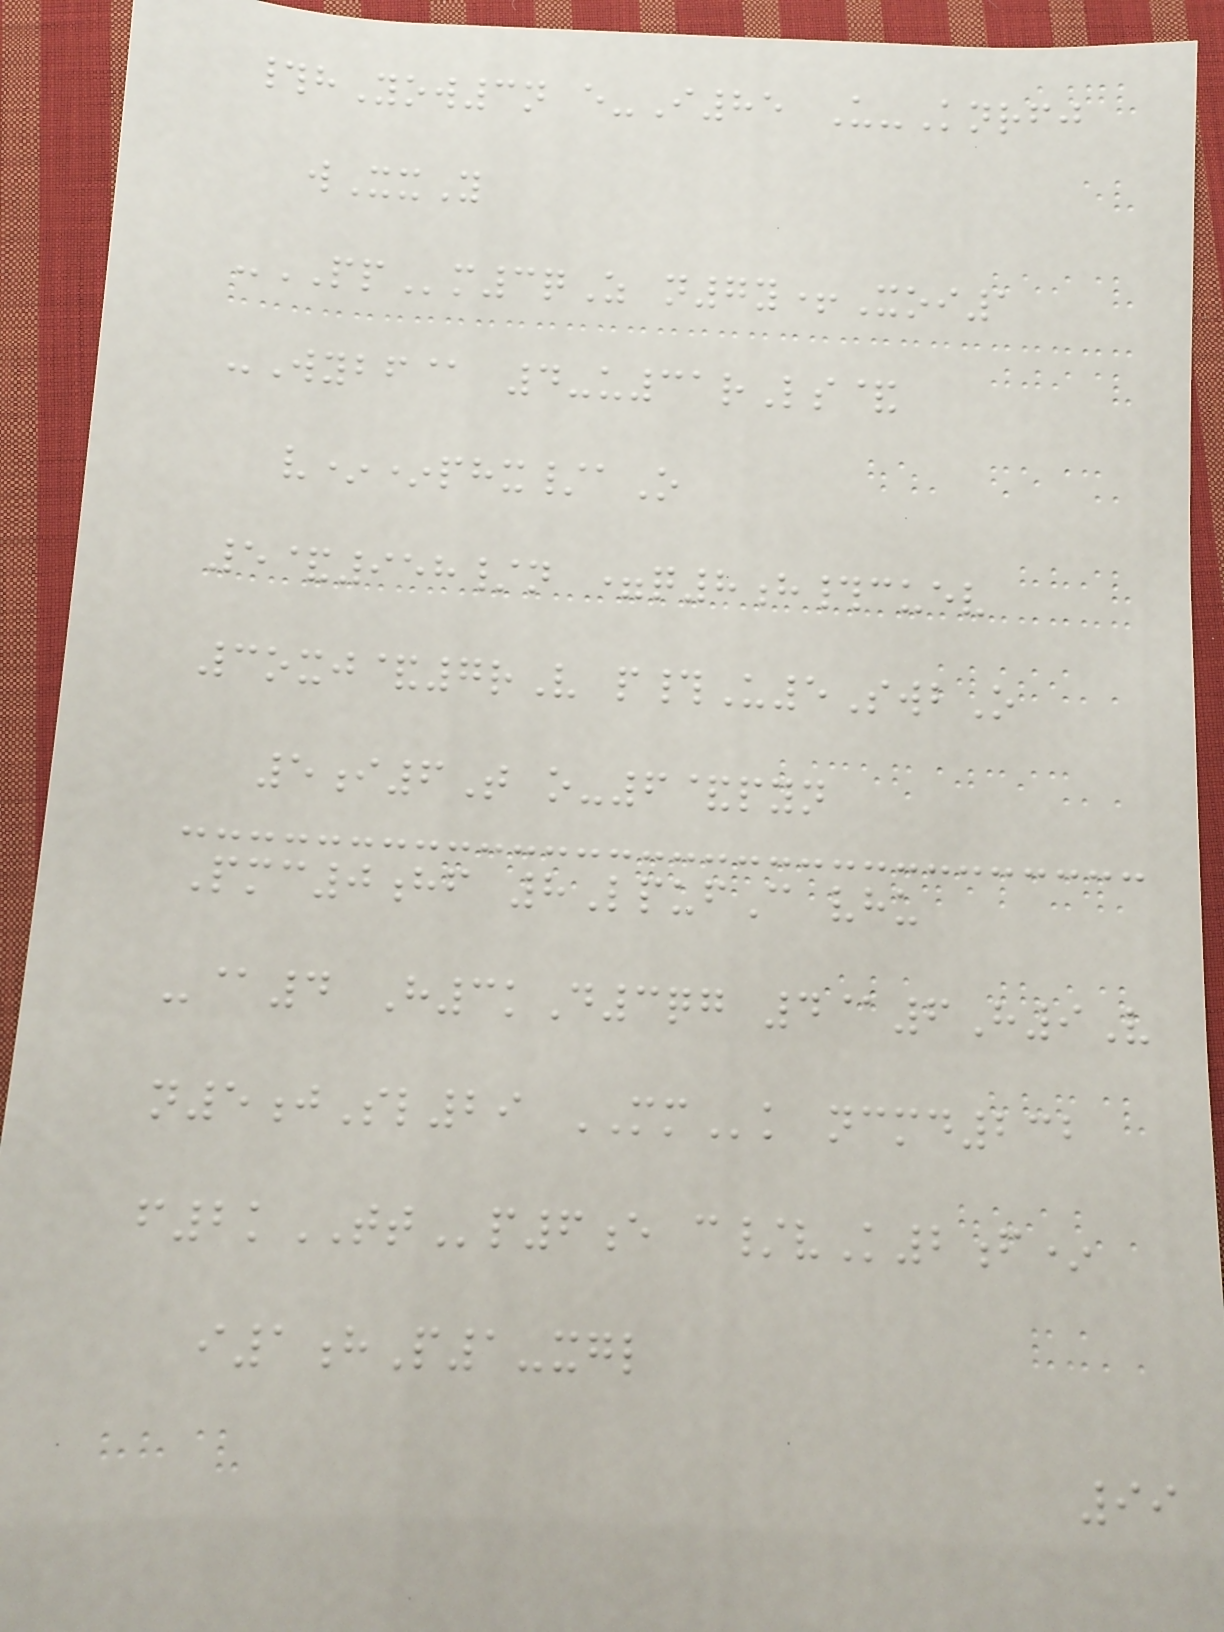#hYow3n e-I85 U-Knrfj
wXxY
-PPm3qZ n7y+Xoi1
-Wybf@ 4-u31rLs&
v**phx/aO
5&958/n =q8h#cuev
3oxj&7rV p#U5SwbO
5i6T o-6&pyn
Pmc0hf 8LpufC vhu
-@4 H3kD3qg 4@6H9V
n5jSl29 MMk ncmd232
f2kTTp6e c/vK2f*
i1hP1-xgl
99
